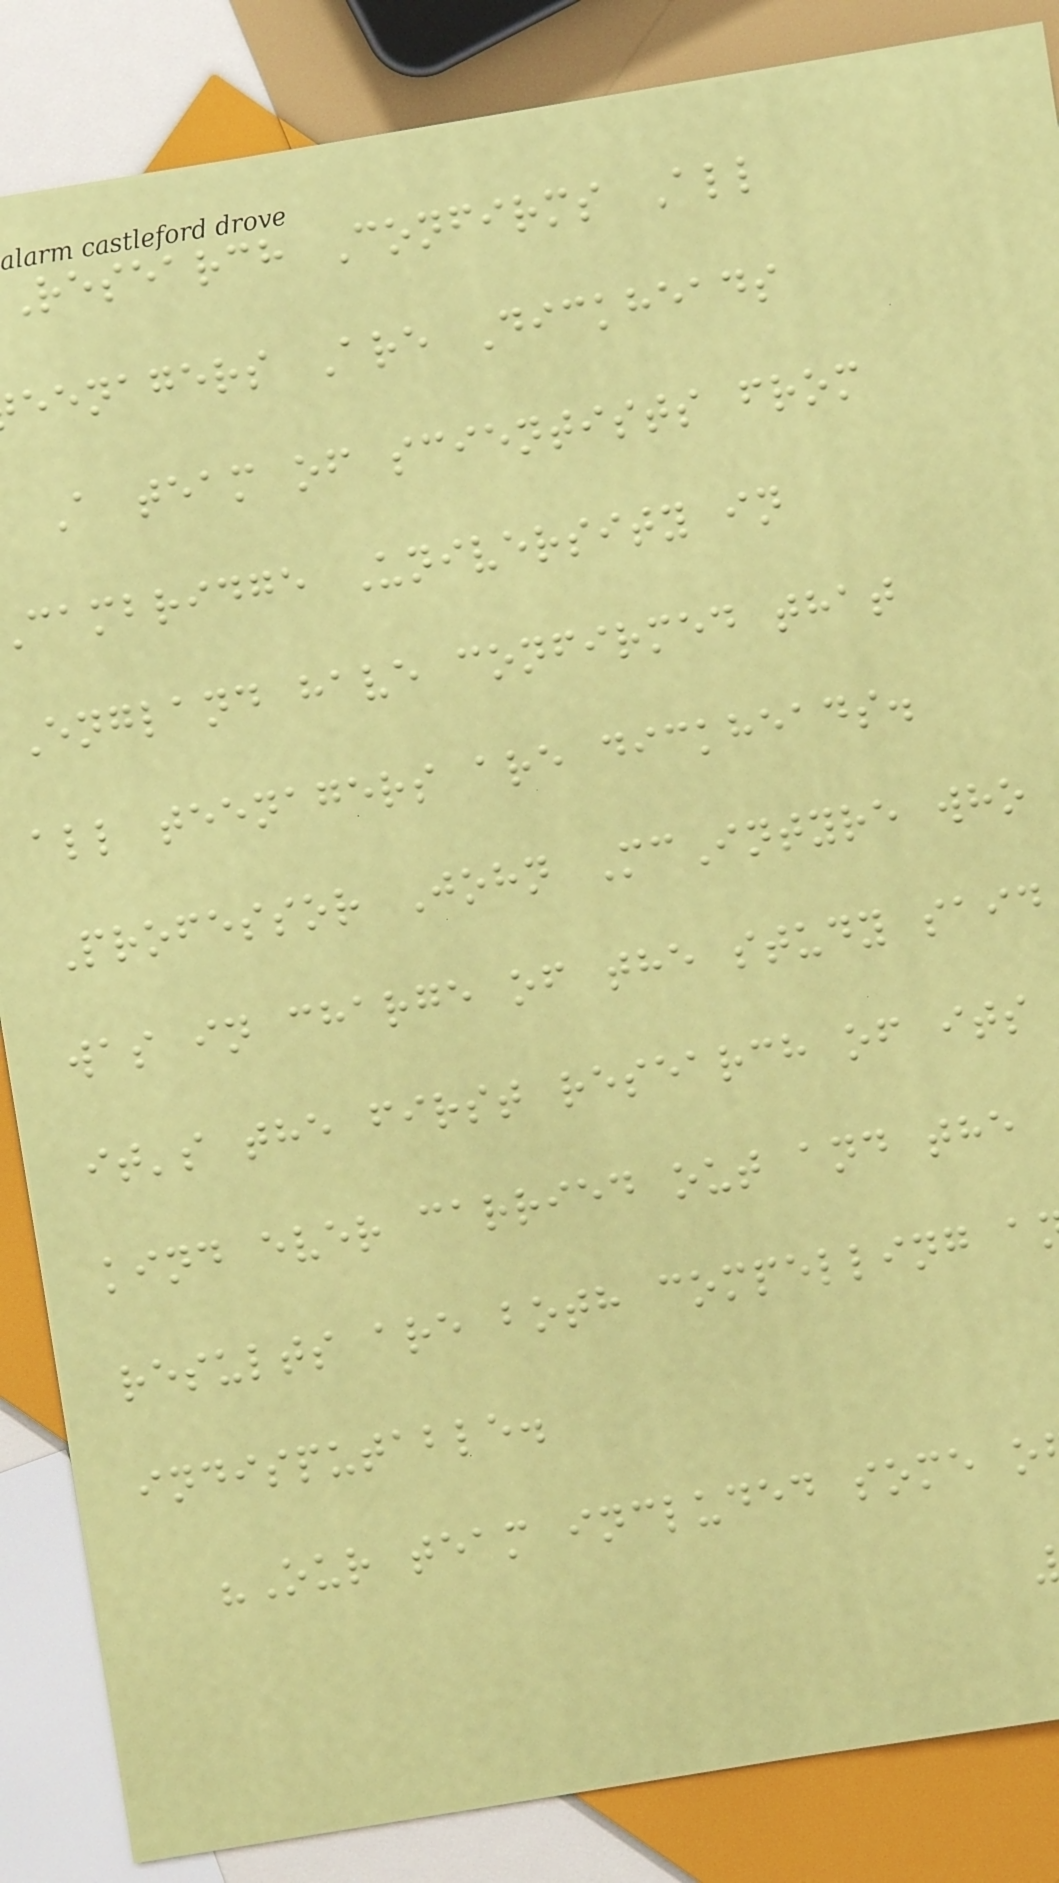Research Confirms All
eenagers Are Dickheads
A team of scientists from
cambridge University in
England have confirmed that
all teenagers are dickheads.
Professor John McIntyre who
was in charge of the study said
it's the first research of its
kind ever carried out and the
results are both compelling a
indisputable.
"Our team included some o
